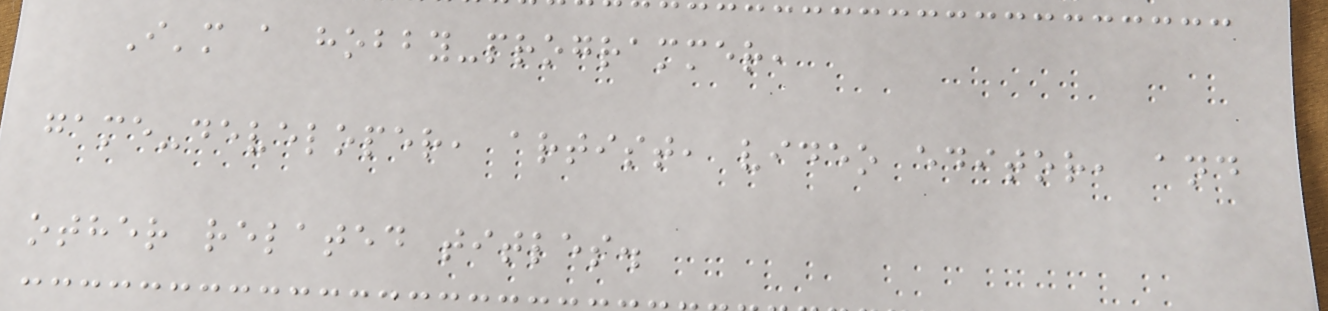I'm a hobby-programmer,
game-developer, artist, video editor, and
other related titles.
